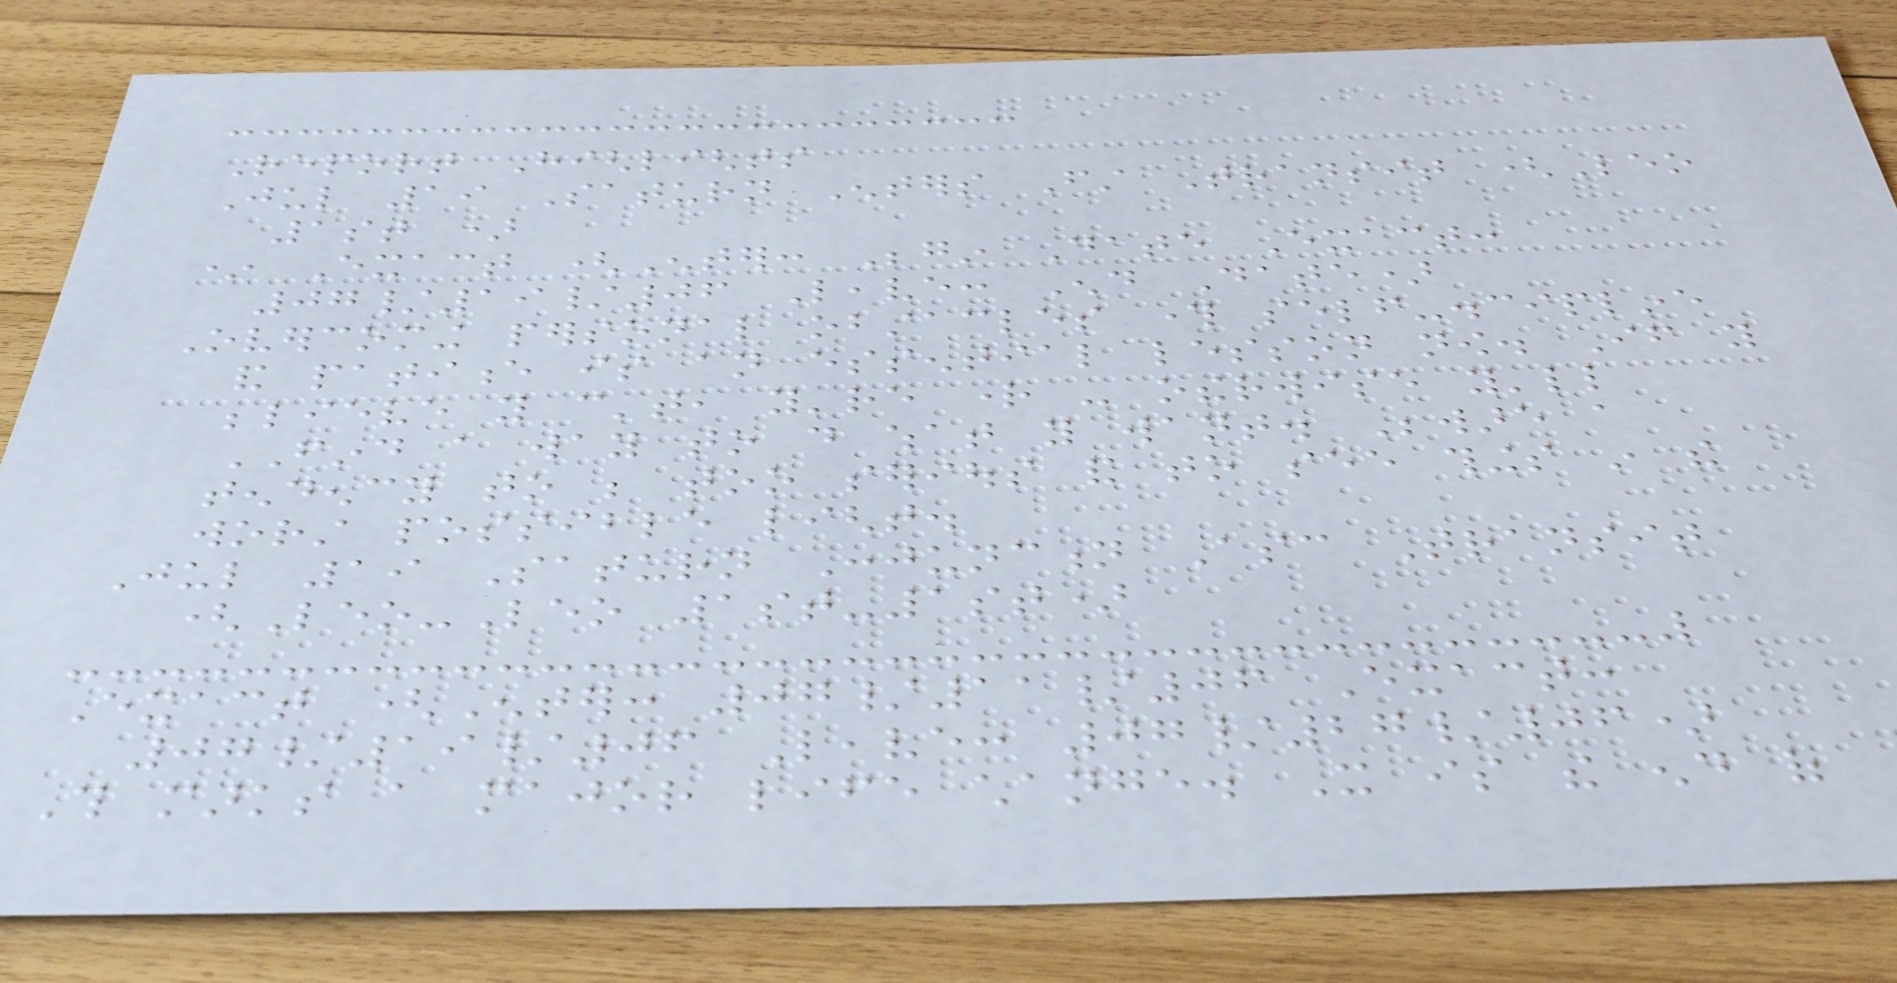Report Highlights
Jul 19 Saturn Enters First Transit (Leo
1st )
* Exact (Enter: Begin Date Exact:
07/19/06 Leave: End Date)
Overcoming personal obstacles through self-discipline
and patience is an essential lesson now. If you
believe you can't, you're right - otherwise you'll
FIND a way to do what you want. Beware a
tendency to be too serious and to see things in the
worst possible light.
Jul 19 Saturn Conjunction Asc Transit
(Leo-Leo 1st-1st)
Exact (Enter: 07/11/06 Exact:
07/19/06 Leave: 07/27/06)
This marks a major life change. It is the end of
